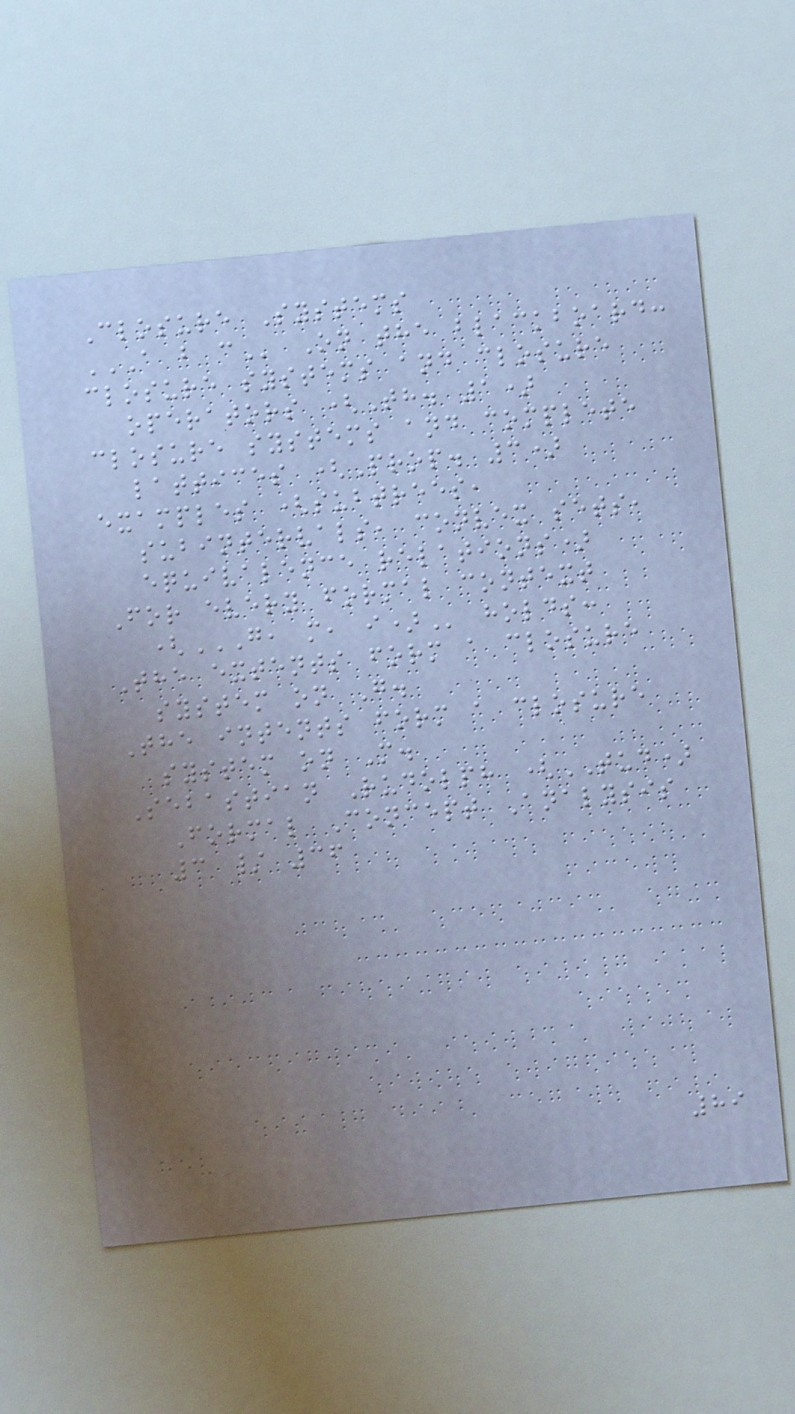Closure Systems
A B C On the blackboard:
closure systems and closure
operators (Th. 1)
closure systems and complete
lattices (Prop. 3)
examples (subtrees,
subintervals, convex sets,
equivalence relations)
For every formal context
(G, M, I) holds:
The extents form a closure
system on G.
The intents form a closure
system on M.
Sebastian Rudolph (TUD)
Formal Concept Analysis
3 / 36
89
